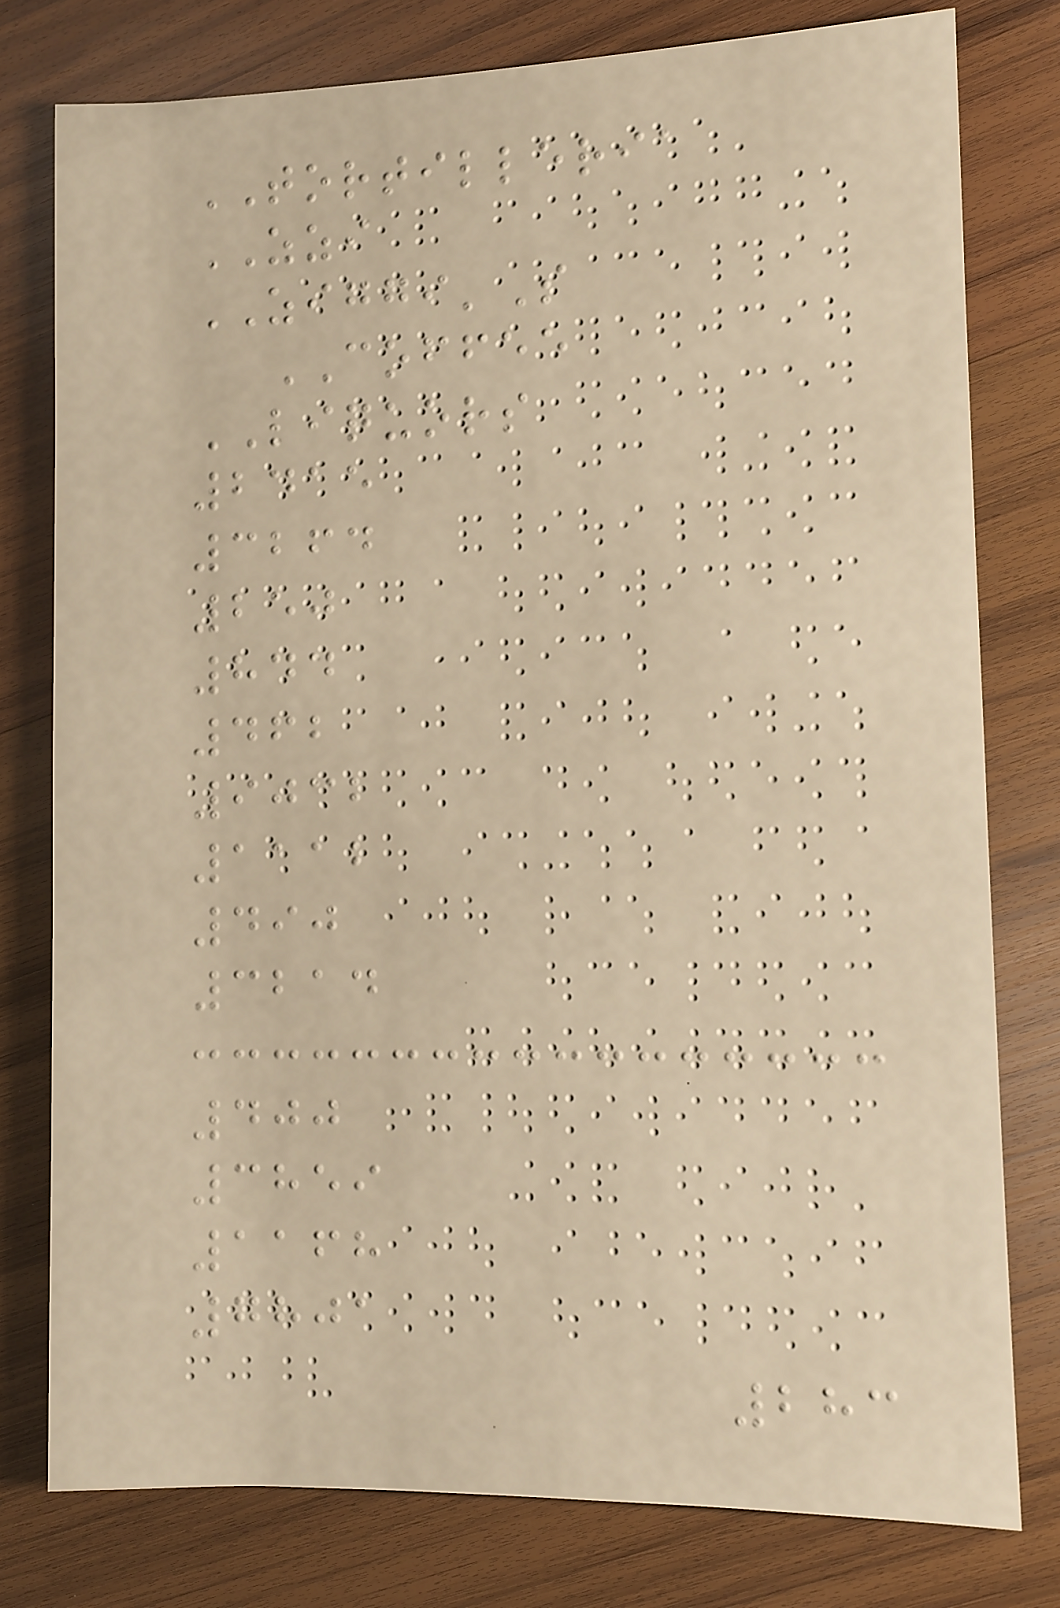TORTILLERIA
ZZI
ZIGGI'S
COFFEE
LIQUORS
2415
3264
250
844
462
9032
1112
490
3214
400
3859
1168
7801
283
